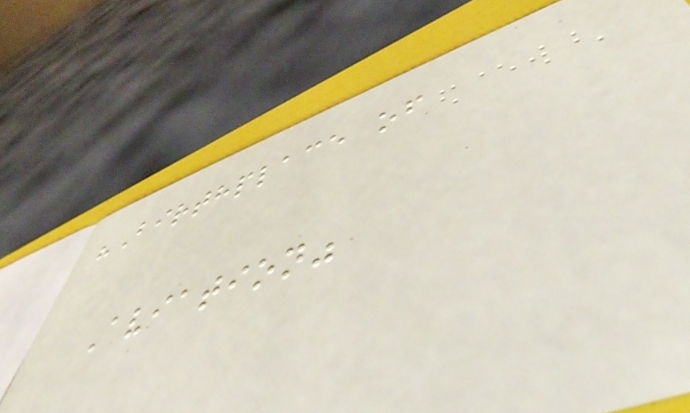"Birthplace of
Aviation"
